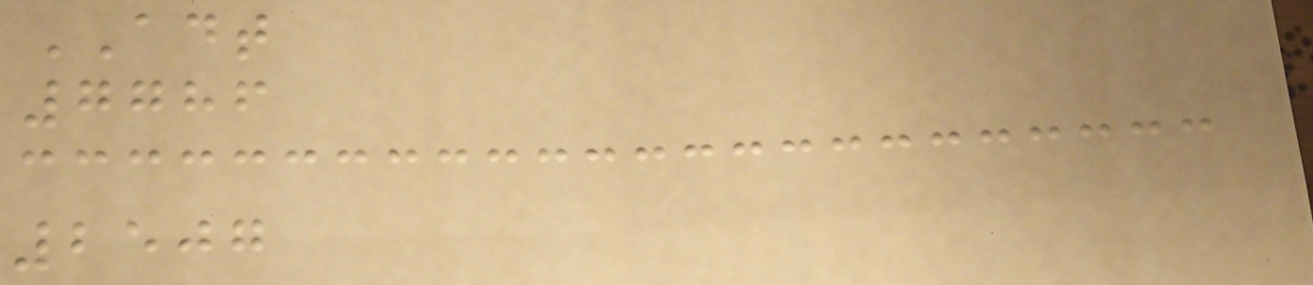ADT
7786
2507
